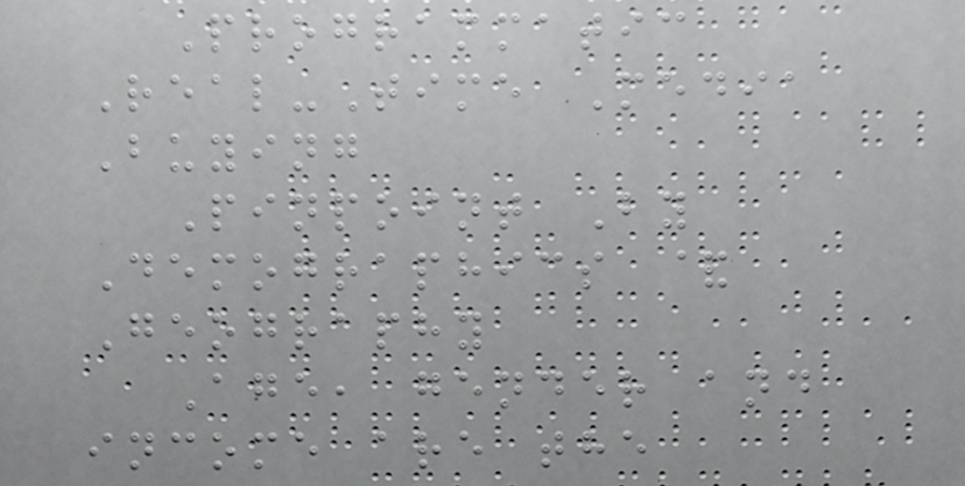Programmatic
Real-Time Media
Buying
Pinpoint By
Demographics &
Geography
Age, gender and
income are the
